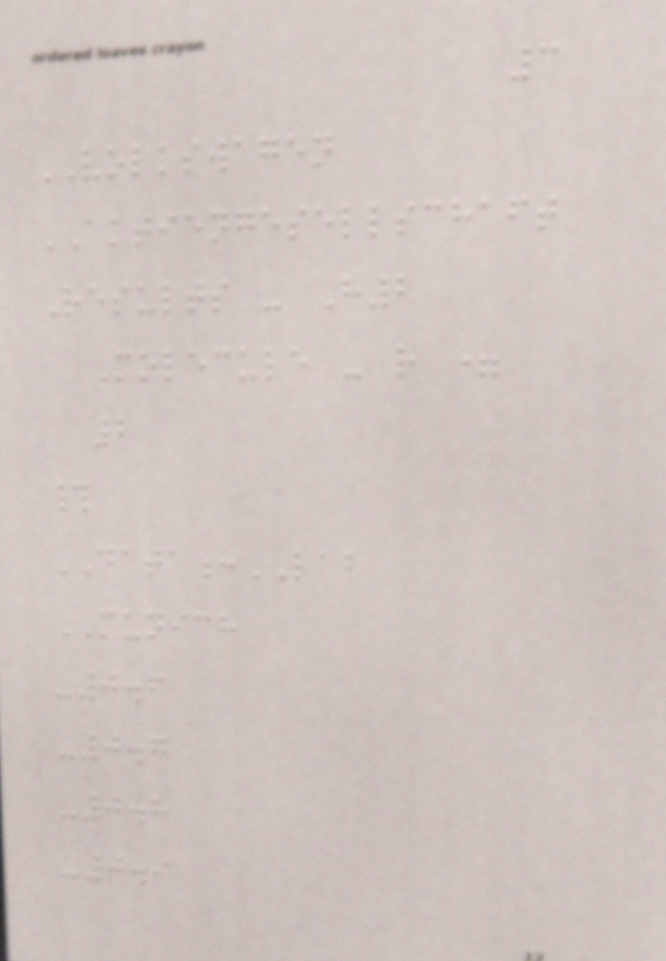3
VOLKSWAGEN
AKTIENGESELLSCHAFT
Results - H2
Molecule - r =
2
#
DATA:LAB
MUNICH
-0.6
-0.7
-0.8
-0.9
